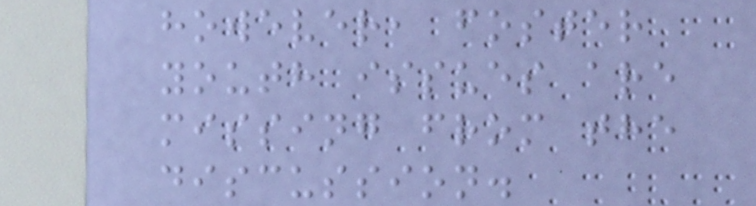however, foster
youth issues are
missing from the
discussion.
